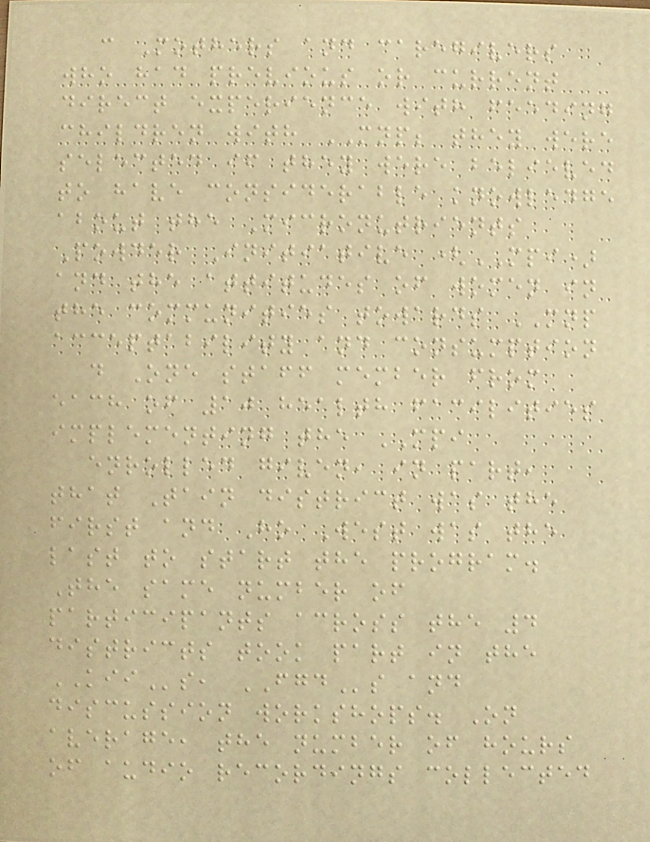c Mothers and caregivers
who had previous or current
direct experience with feeding
children with MNP; they were
selected if they were believed
to have considerable knowledge
about the Micronutrients
Powder Initiative (MPI)
and the attitudes of women in
the communities towards MNP
acceptability and consumption
d One staff member from
each of 10 health facilities
implementing the MPI
enrolled given, in part,
that Tain district was the
first and Ho West was the
last to start the program.
The same number of
participants across the 4
districts took part in the
KIIs, FGDs and
discussion workshops. On
average, the number of hours
of audio recordings collected
